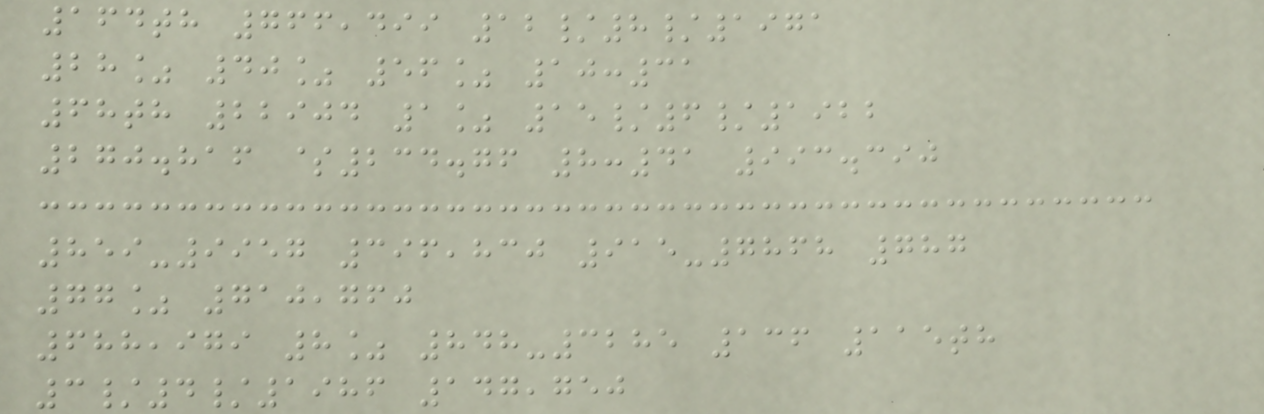164th 766,499 12/8/1971
28% 40% 56% 10:31
68th 22904 1% 15/6/1922
270.816 $234.76 8:41 993.390
859-9957 396,830 915-7868 787
77% 710,760
688,979 8% 848-3285 136 115th
3/4/1986 147,750
